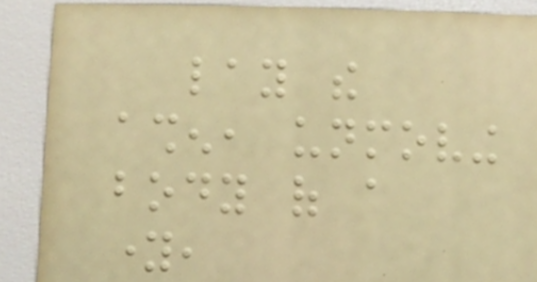lay the
ashen, unmoving
body of a
young,
